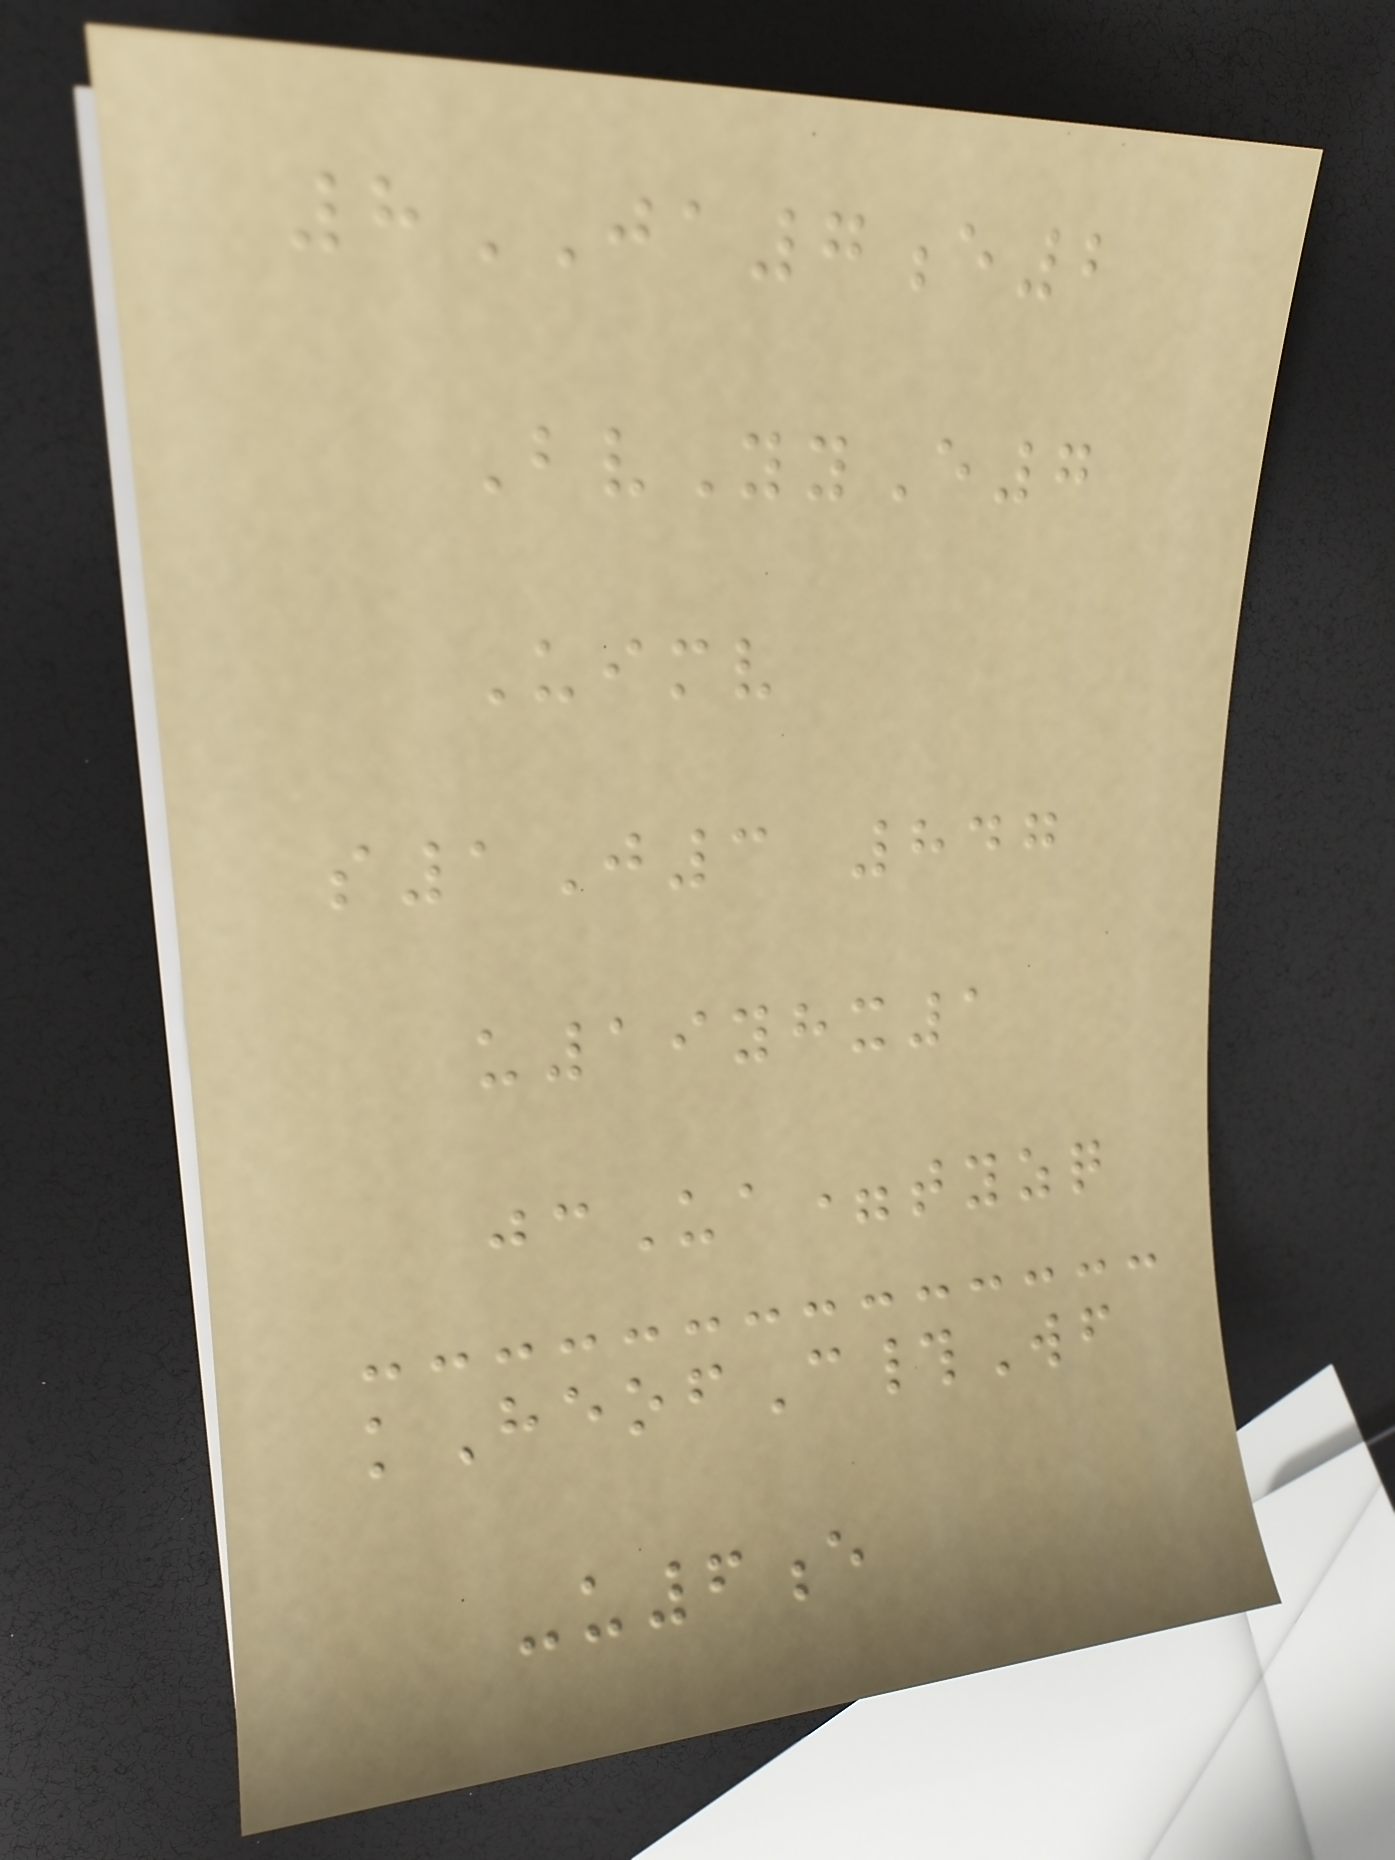8JA7e2
BvYyE7
Uimv
s1J3 847
u19yhx1
jcUa=tyzq
kHeofC#Wf
-u6e
